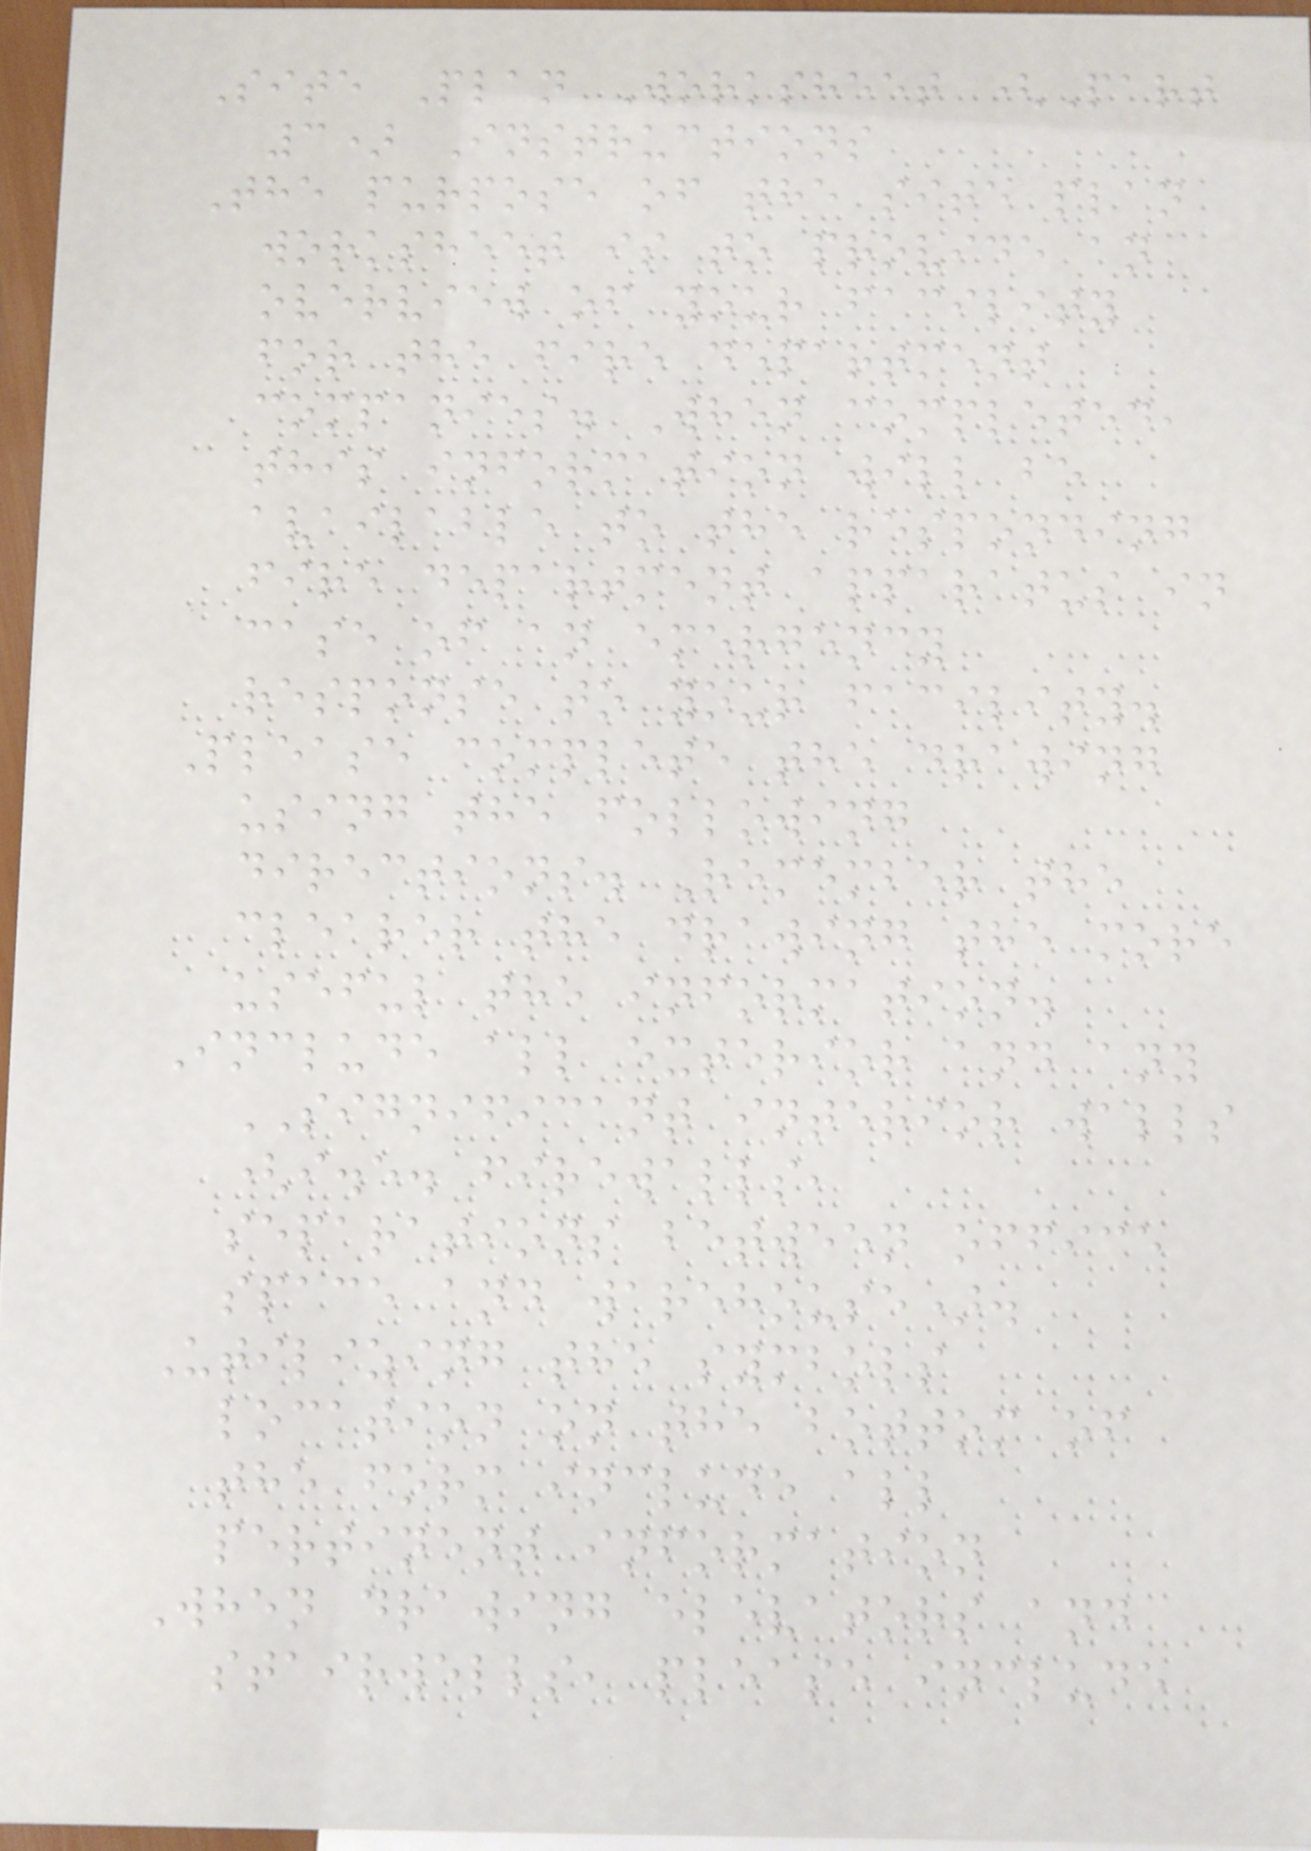Site Plan Worksheet (Part
3) Instructions
The purpose of the site plan
worksheet is to provide an
overview of your facility
for the fire department
companies. When completed,
this information will be
available to the responding
fire department apparatus in
case of an emergency
response to your facility.
Please complete the drawing
using the following
directions. Remember the
clearer the drawing the more
useful the information.
Include all exterior and any
SIGNIFICANT interior walls
(i.e. firewalls,
separations between office
space and warehouse).
Utilizing the symbols
location on the bottom of
the form include all
pertinent information
When drawing elevators and
stairwells, please include
